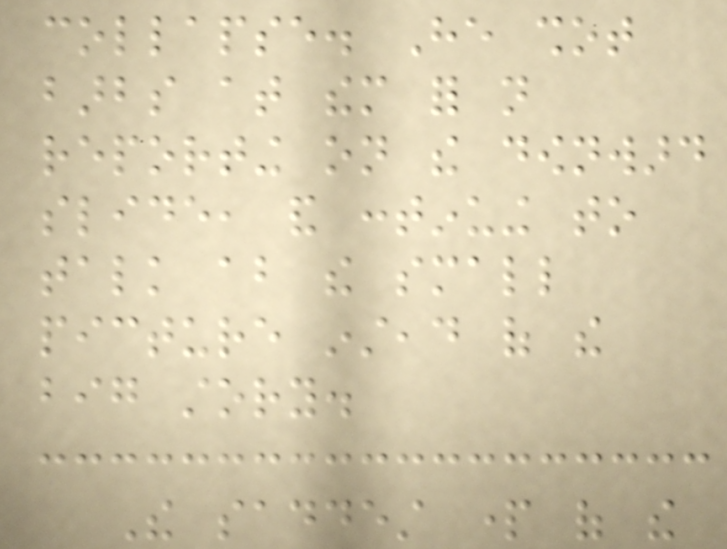collapse. He shot
barbs at them for not
reporting on the downward
slide, and continuing to
talk about the small
picture instead of the
big story.
The saddest part of the
